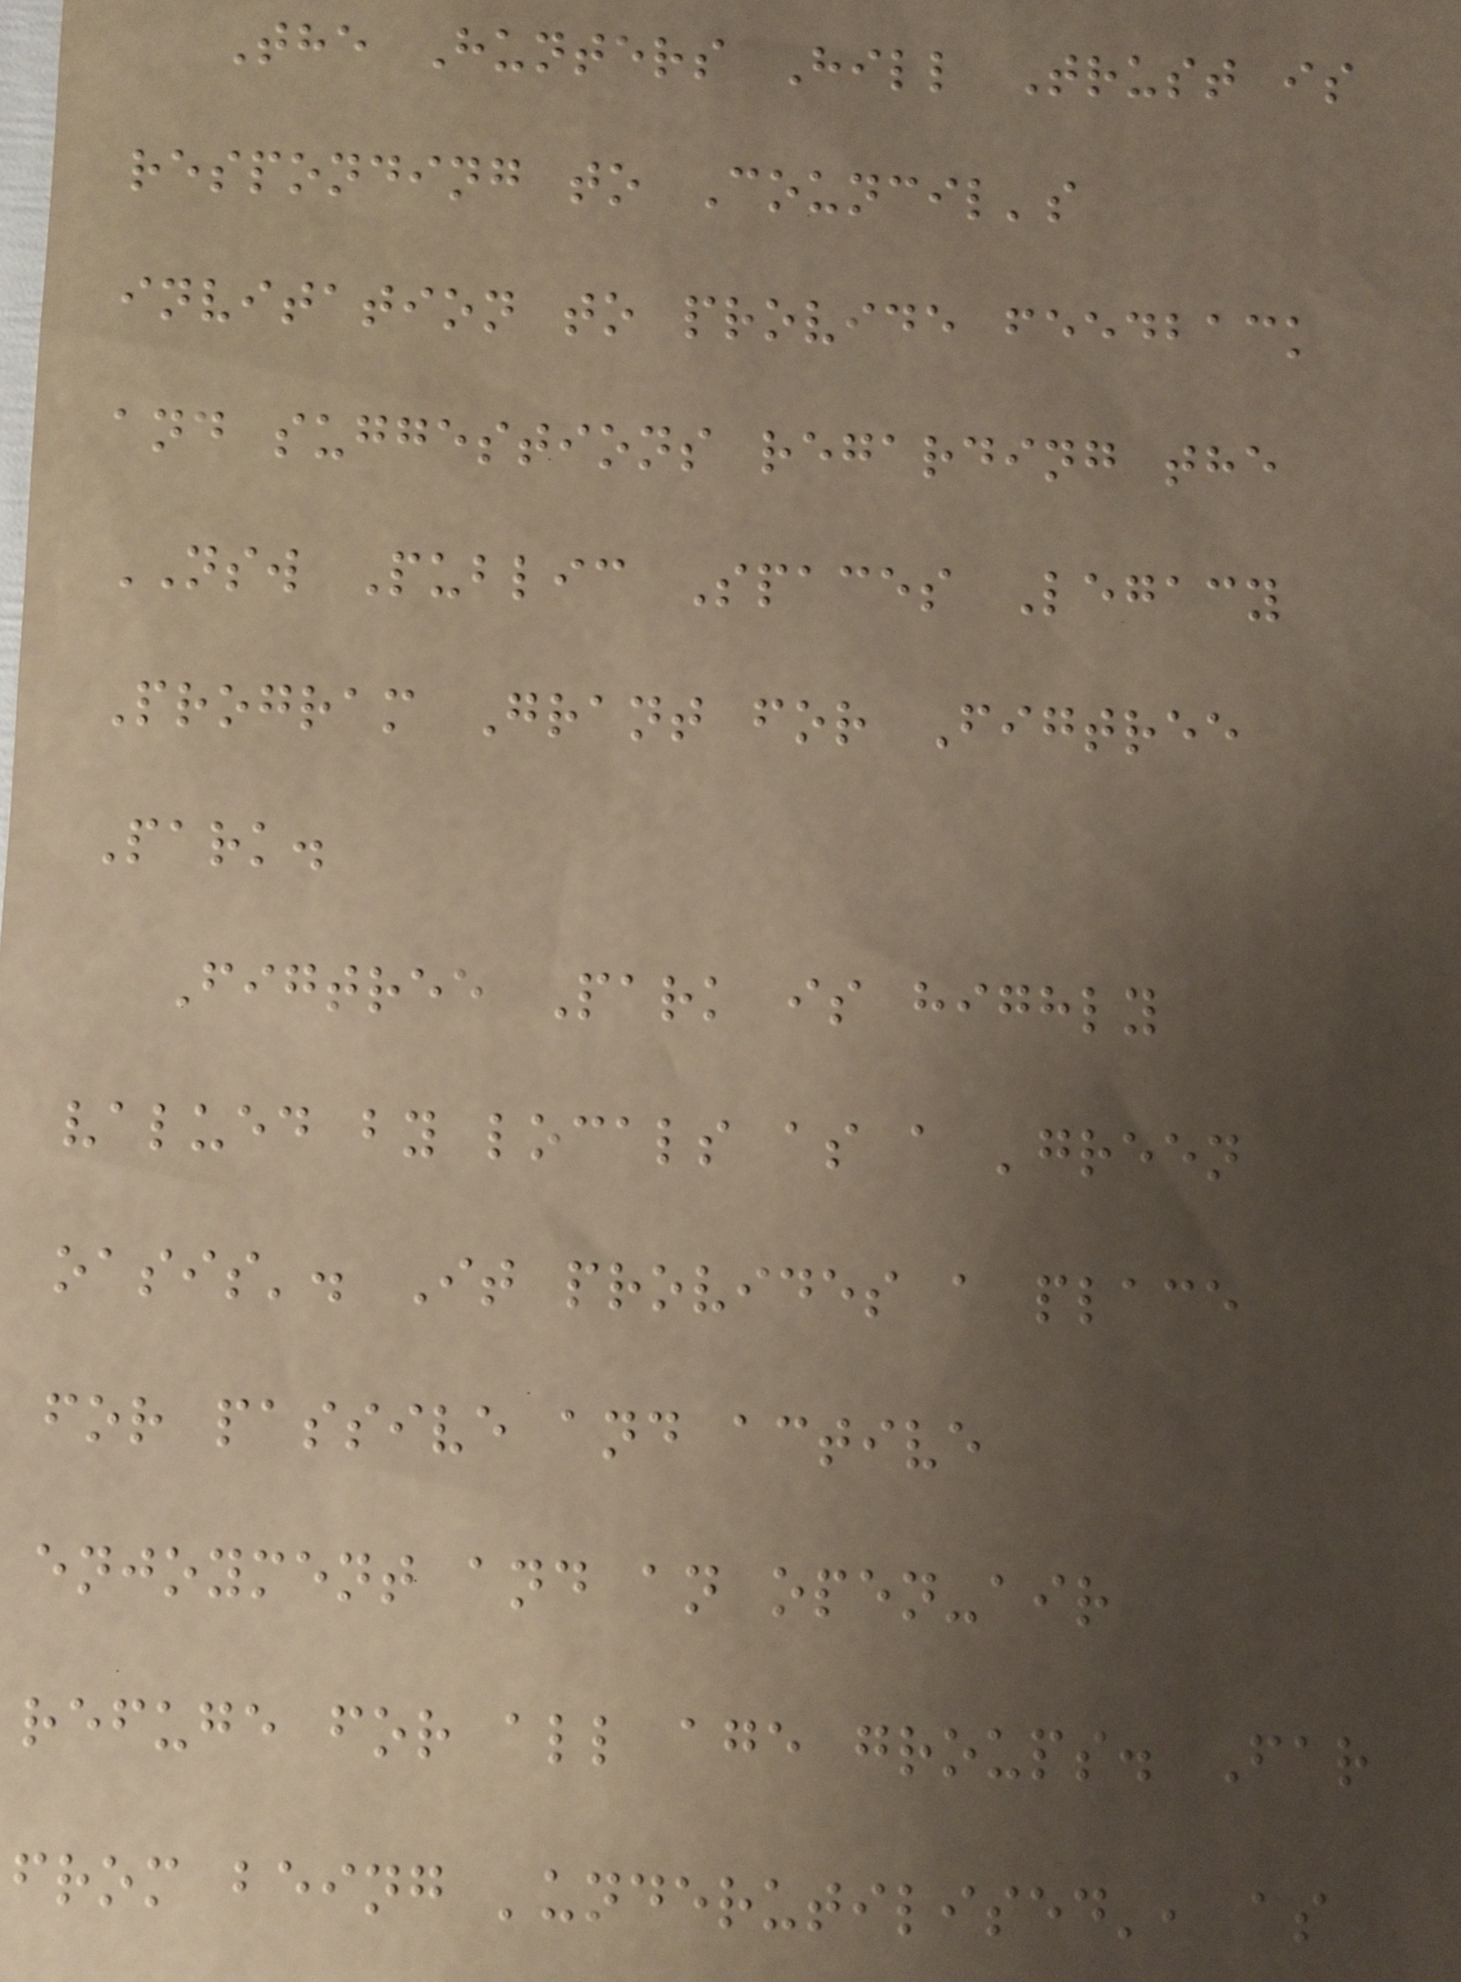The Hunters Hill Trust is
responding to Council's
invitation to provide feedback
and suggestions regarding the
NSW Public Spaces Legacy
Program Grant for Figtree
Park.
Figtree Park is highly
valued by locals as a 'green
oasis'. It provides a place
for passive and active
enjoyment and an open-air
refuge for all age groups. Far
from being 'underutilised', as
